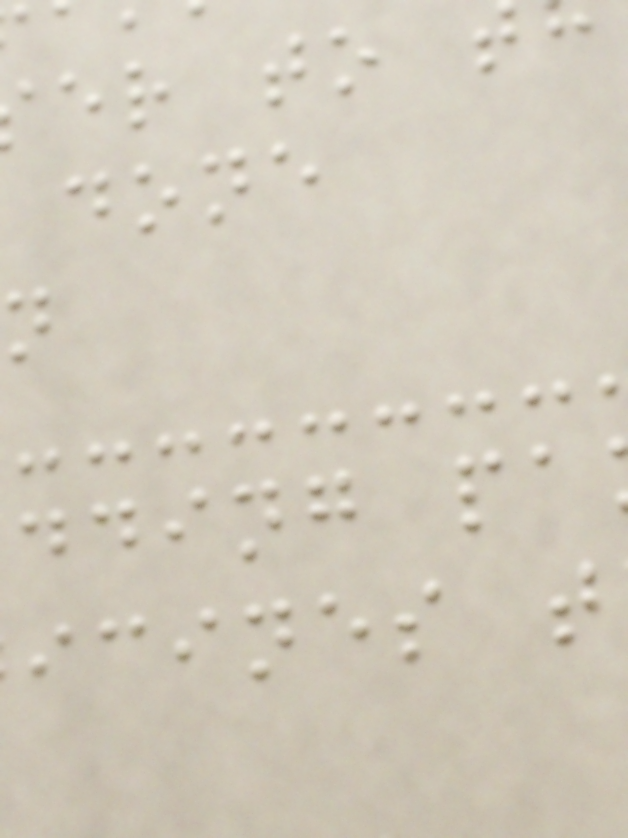done
dding pa
icines t
